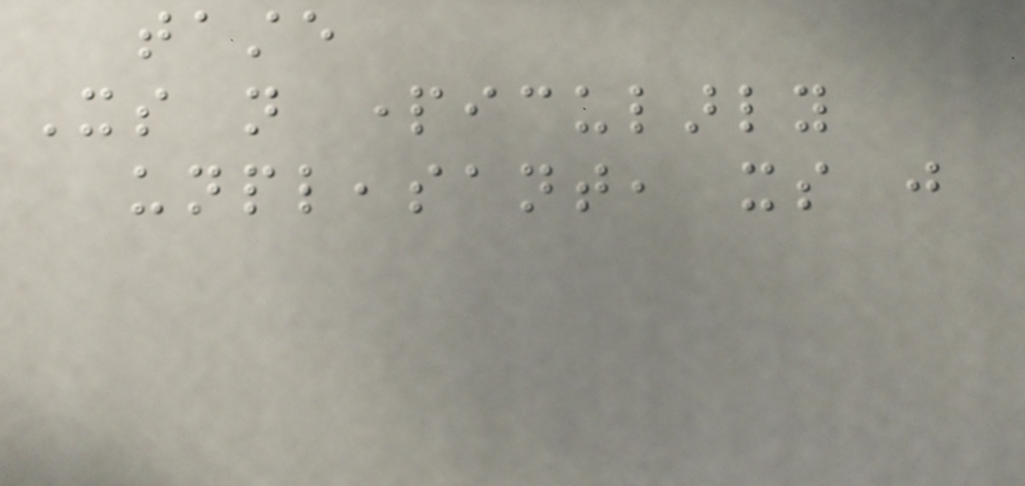taste
Its not particularly
unpleasant, its just
